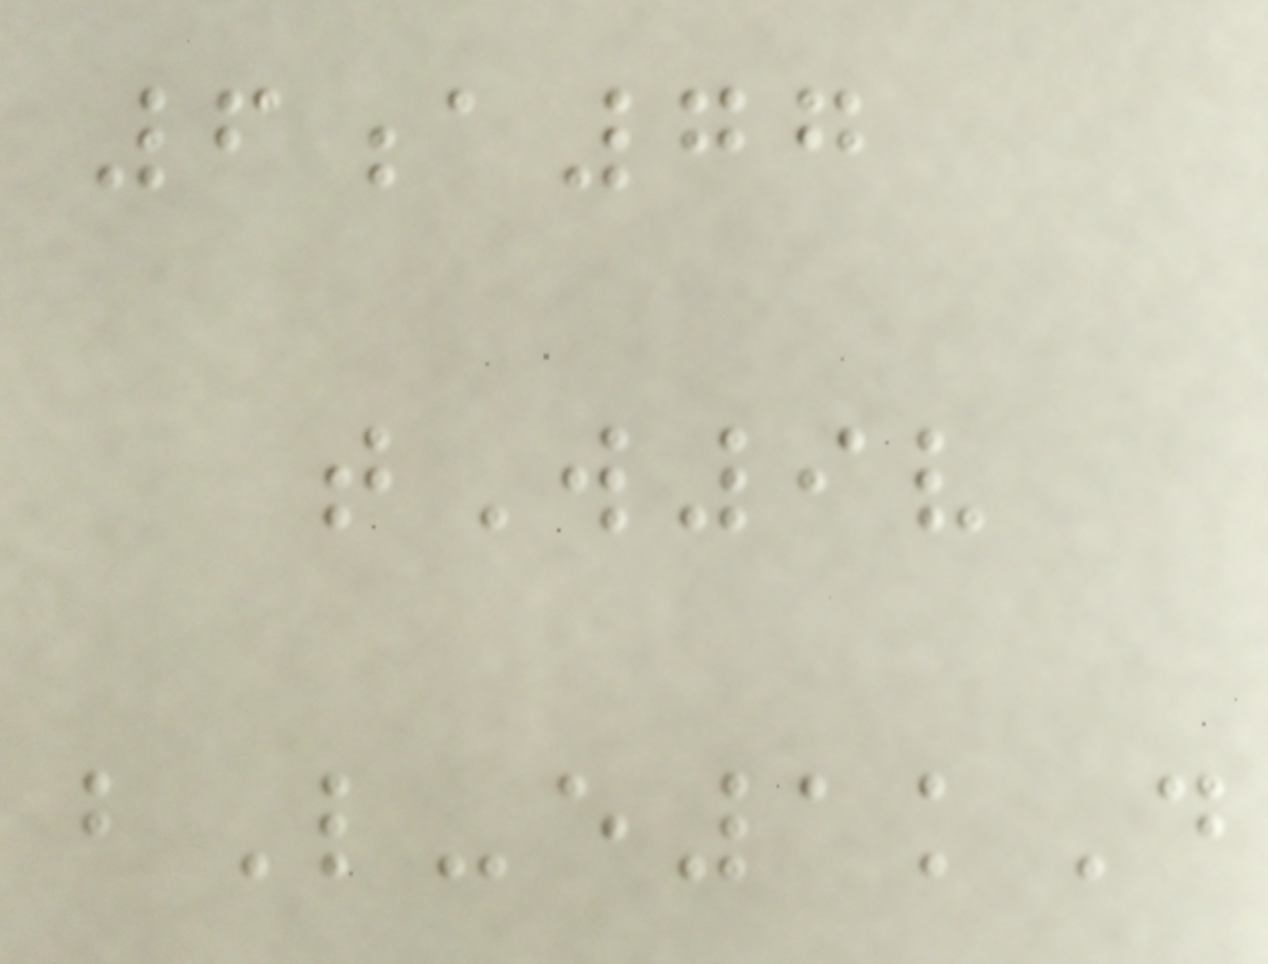6a77
tW9v
bL-e1kD
